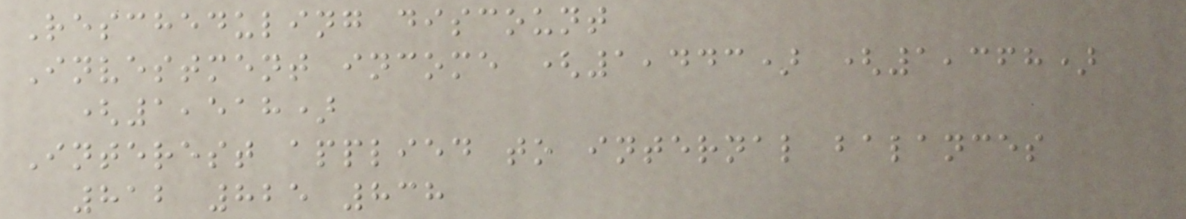Rescheduling discount
Investment income (1,443) (1,368)
(1,518)
Interest applied to internal balances
812 825 838
